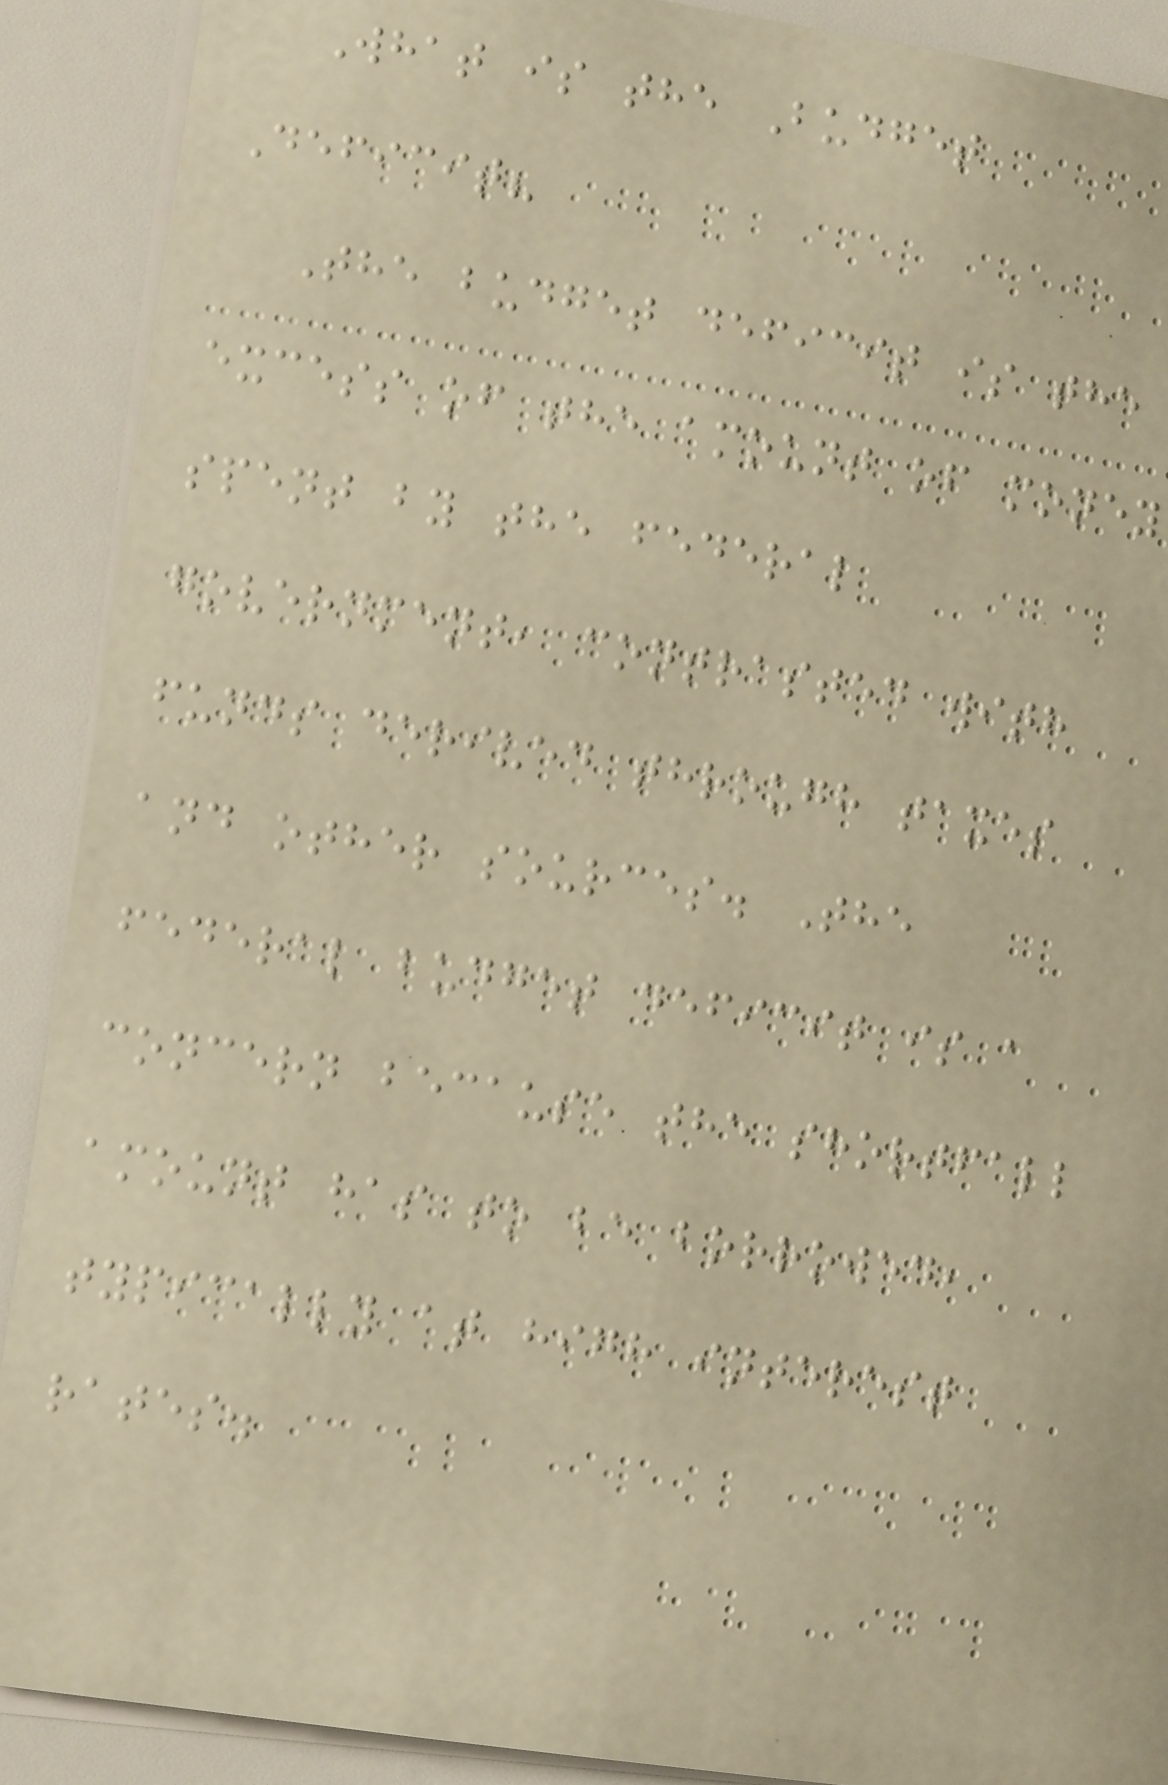What is the Budget
Deficit?
The budget deficit is the
excess of the amount of money
spent by the federal
government, contrasted with
funds derived through taxes
and other sources. The
federal budget deficit is a
concern because the shortfall
amount has to be borrowed,
typically at high interest
rates.
